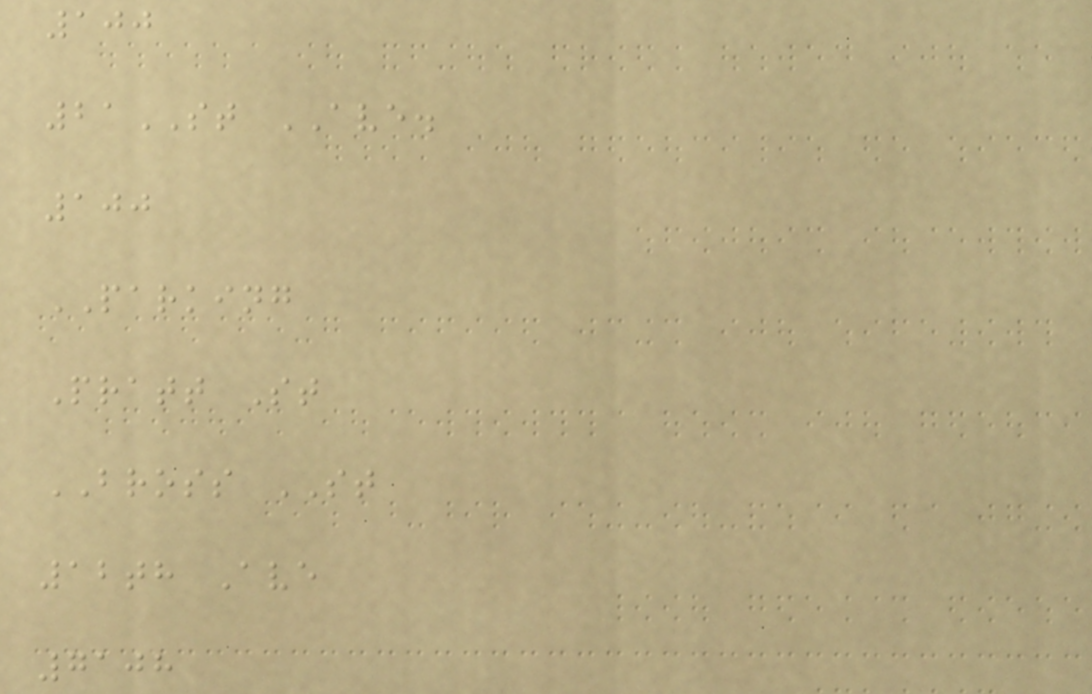100
21ST AVE.
100
PARKING
Pratt St
BROSS ST
12th Ave
7108
